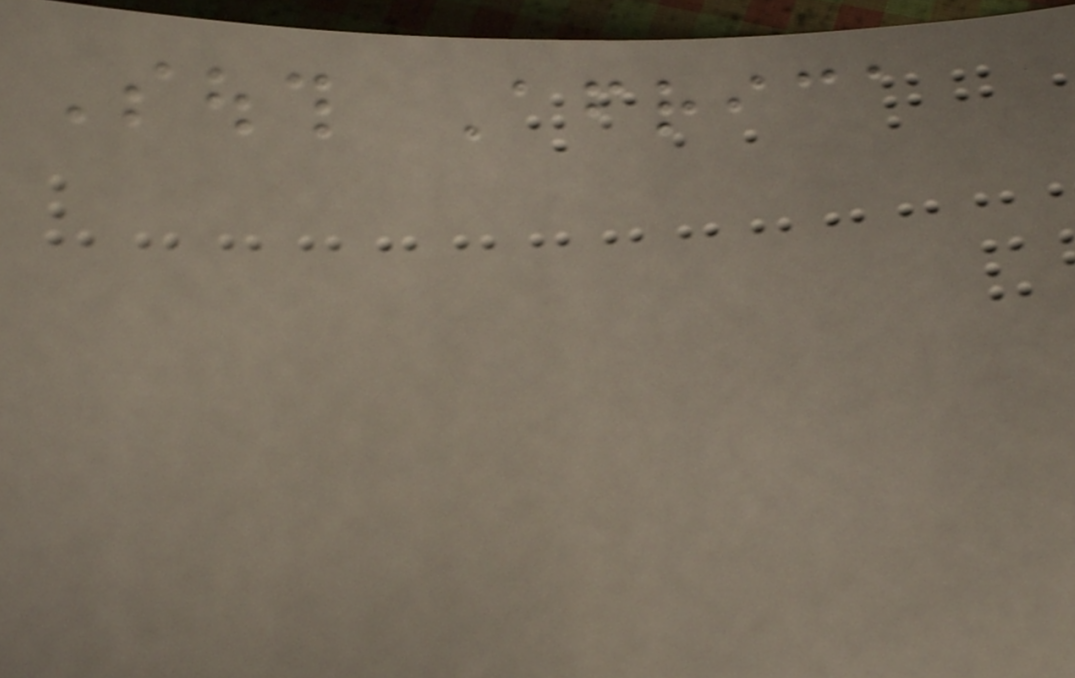South Africa
